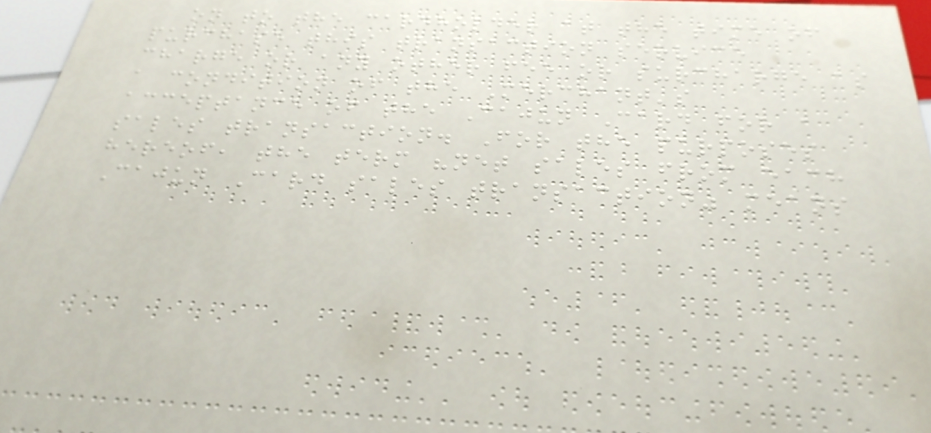on to the cardholder at the time of
purchase this transaction service
charge or any other fee or surcharge as
a condition of the Merchant's
acceptance of the Cajun Card for a
sales transaction. For the purposes
hereof, the term "net sales from each
Cajun Card sales transaction" means
